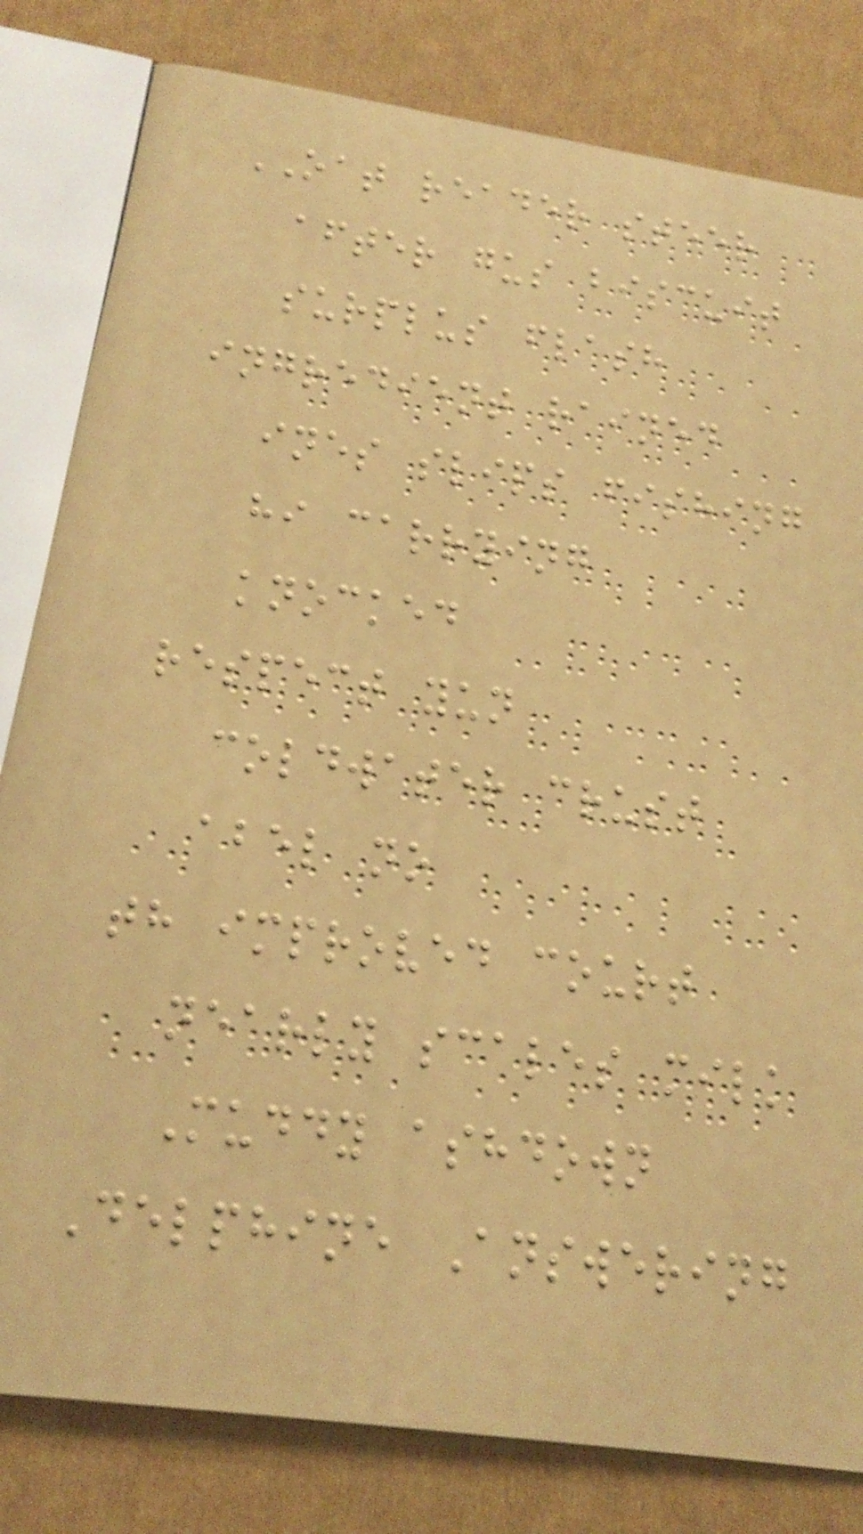OAT reader steer
after gus biscuit
surplus flash
ingredient rained
ines slips fishing
hi carrying
knocked
respect yun
coldwater crust
abel no
th improved court
nearly scales milk
Muddy ashdown
Delphine Answering
